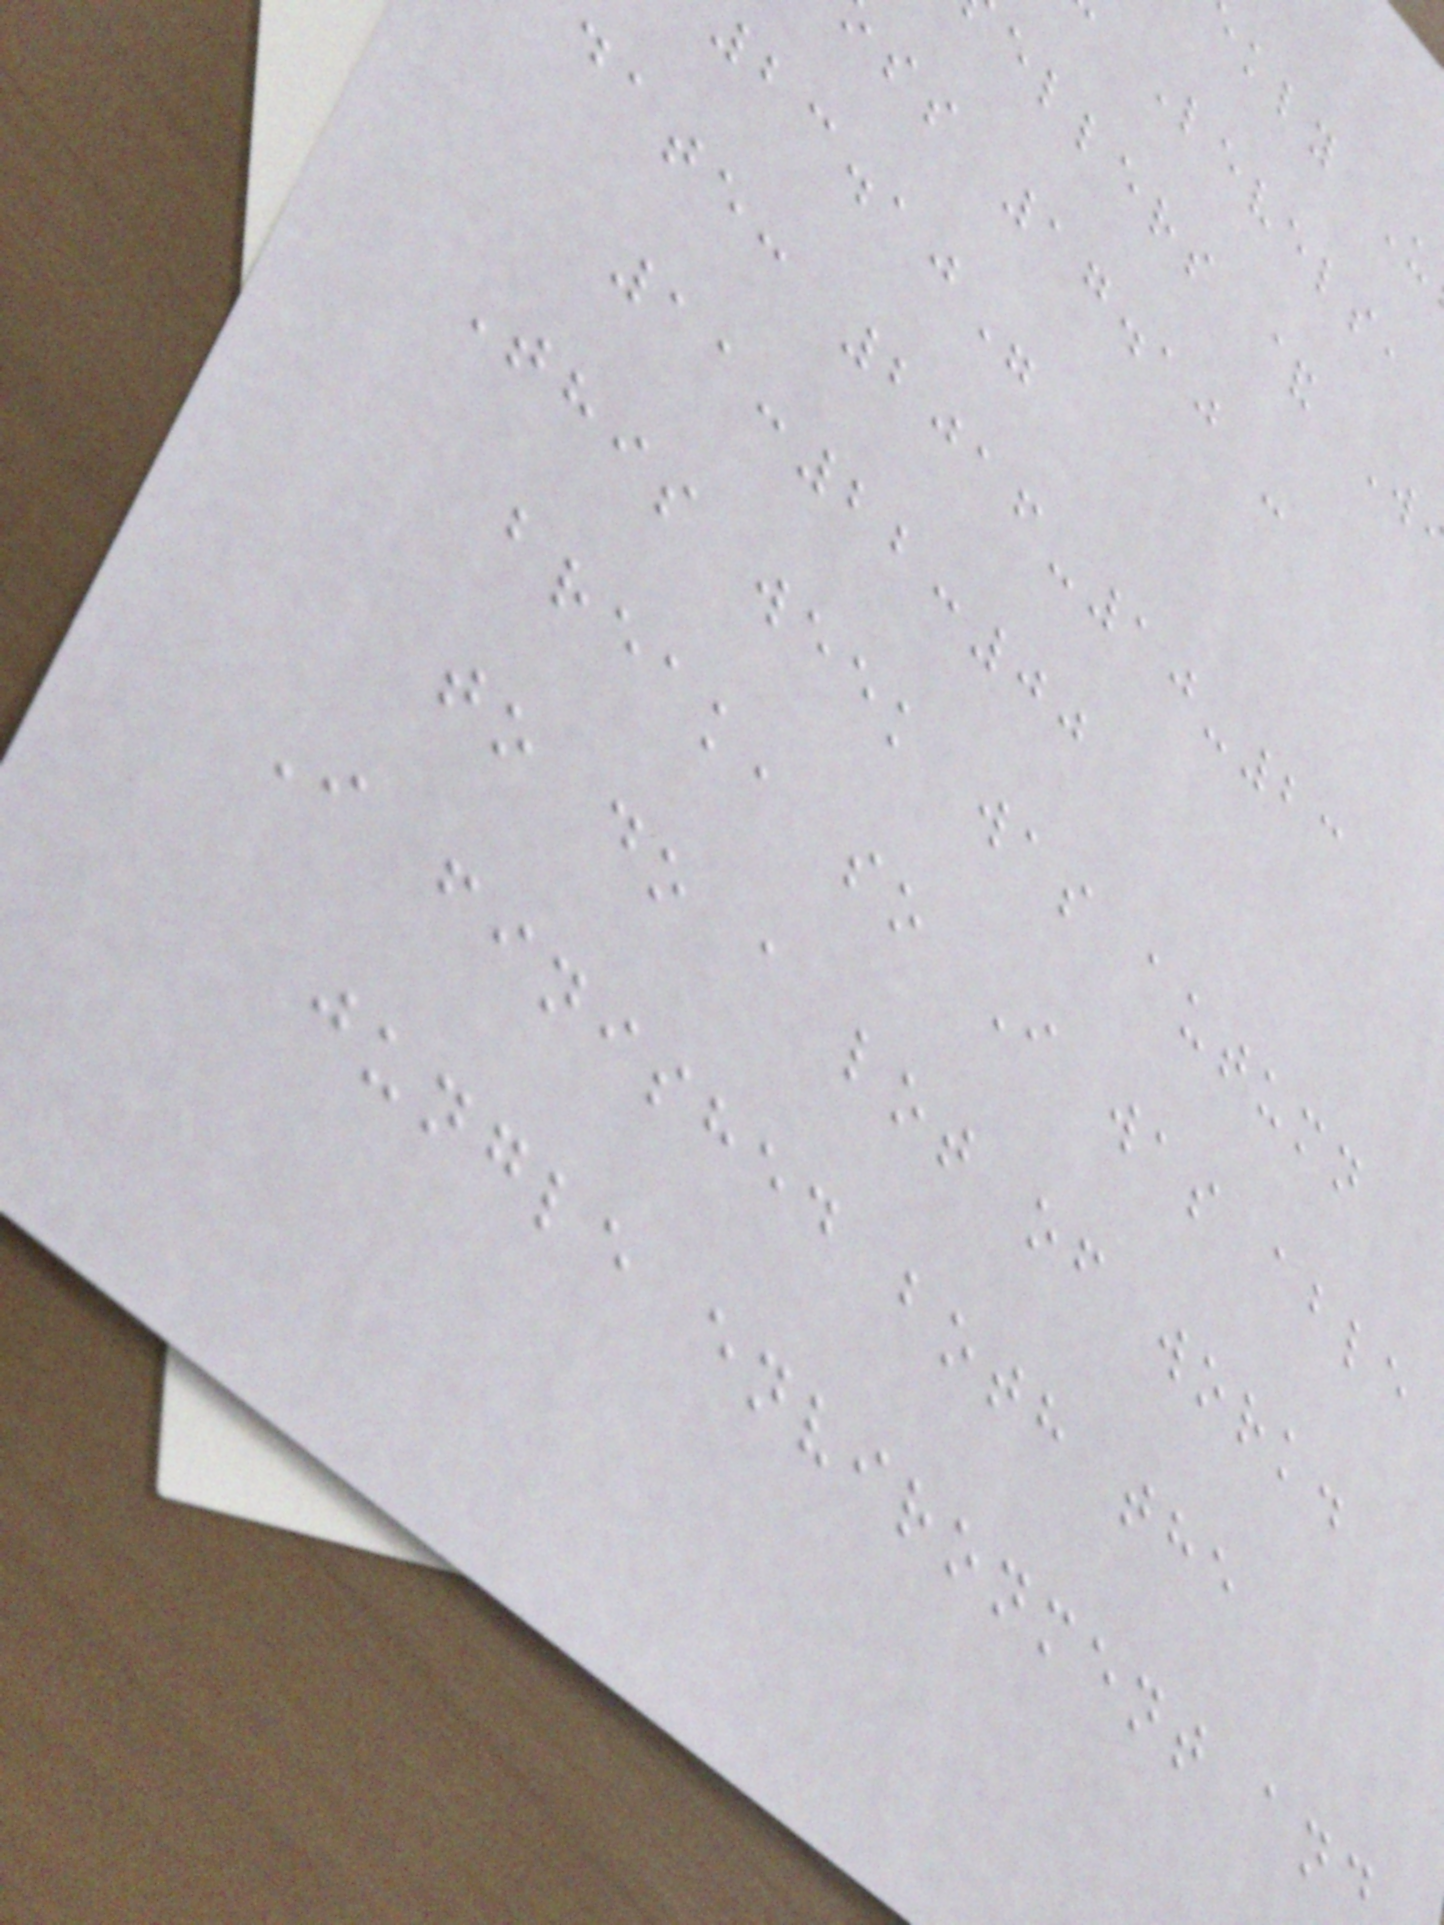kly U
Levels,
ellers & W
ss 17.10 -
23.10"
date: 2016-10-23
11:22:00
This week was autumn
break, so I was able
to do a lot of work.
I finished both the
jungle environment and
